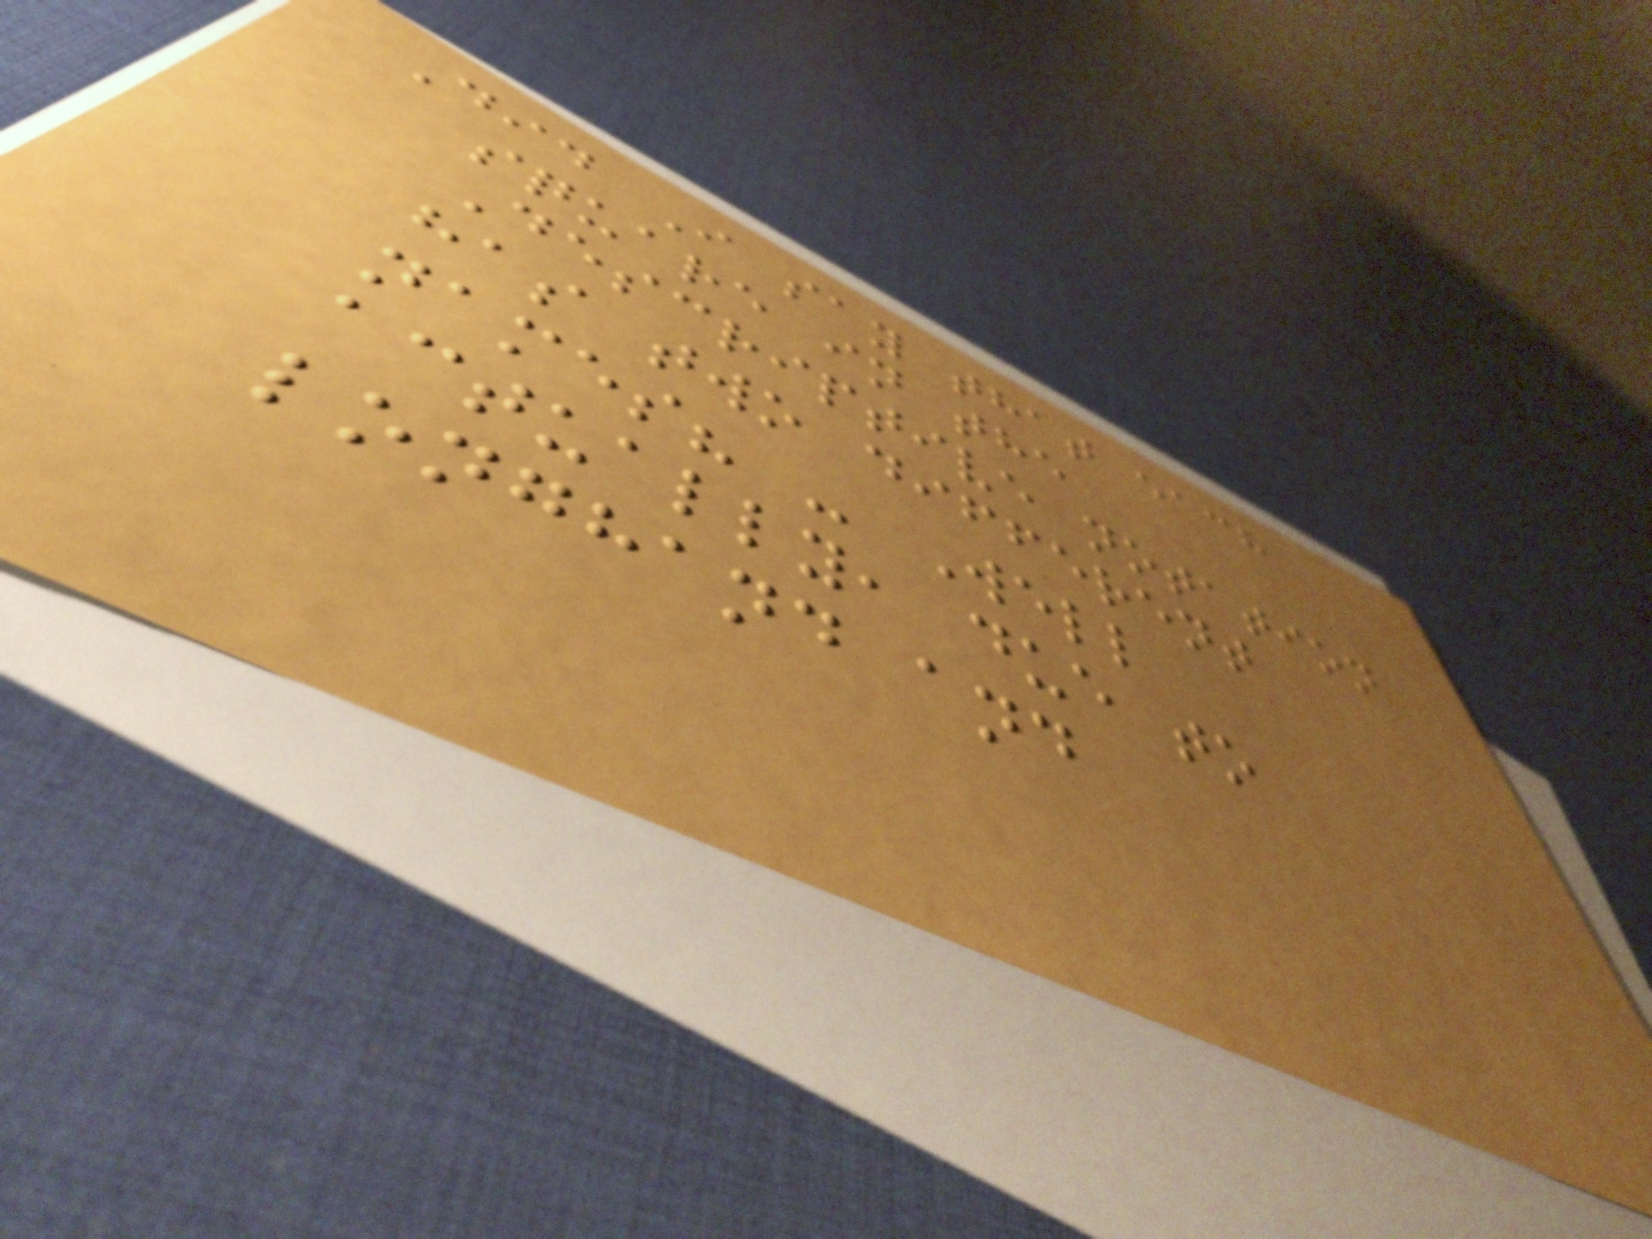Did I say that each
square in the
Descriptive notation
has two different
names? - Well
actually, due to
longhand and
